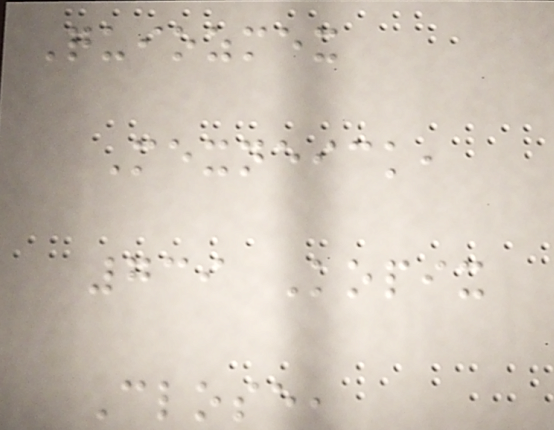Quiozmex
Mexneick,
739 Kopix
Close,
